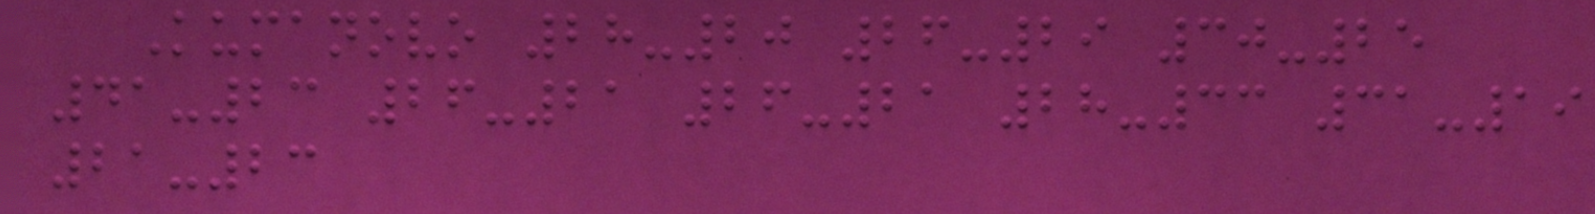Kumanovo 28-20 26-29 30-25
41-23 26-21 26-21 28-33 31-19
21-23
